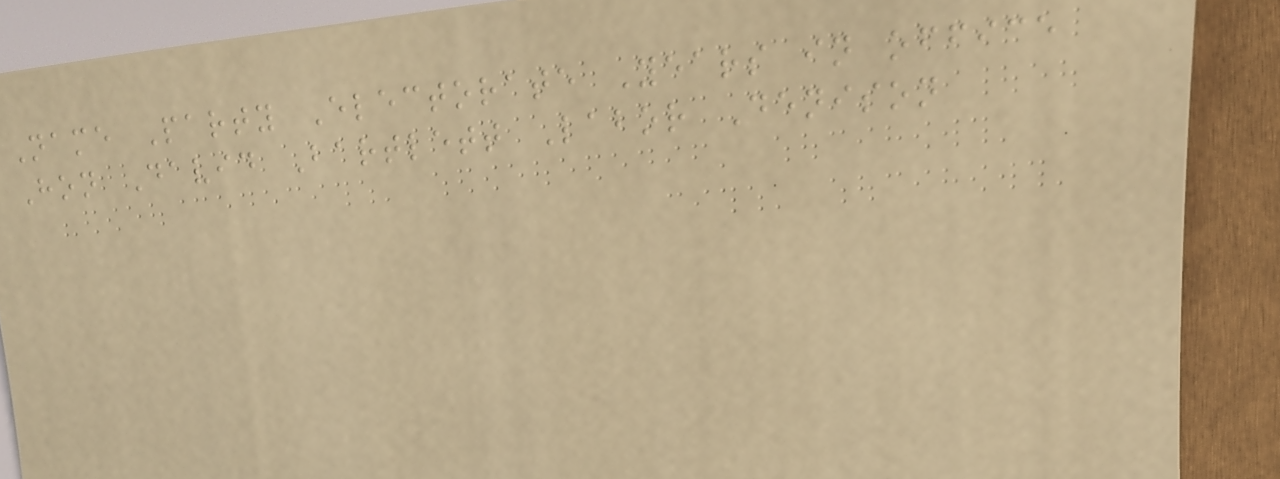Name Party Electorate Years in office
Hon David Bartlett Labor Denison
